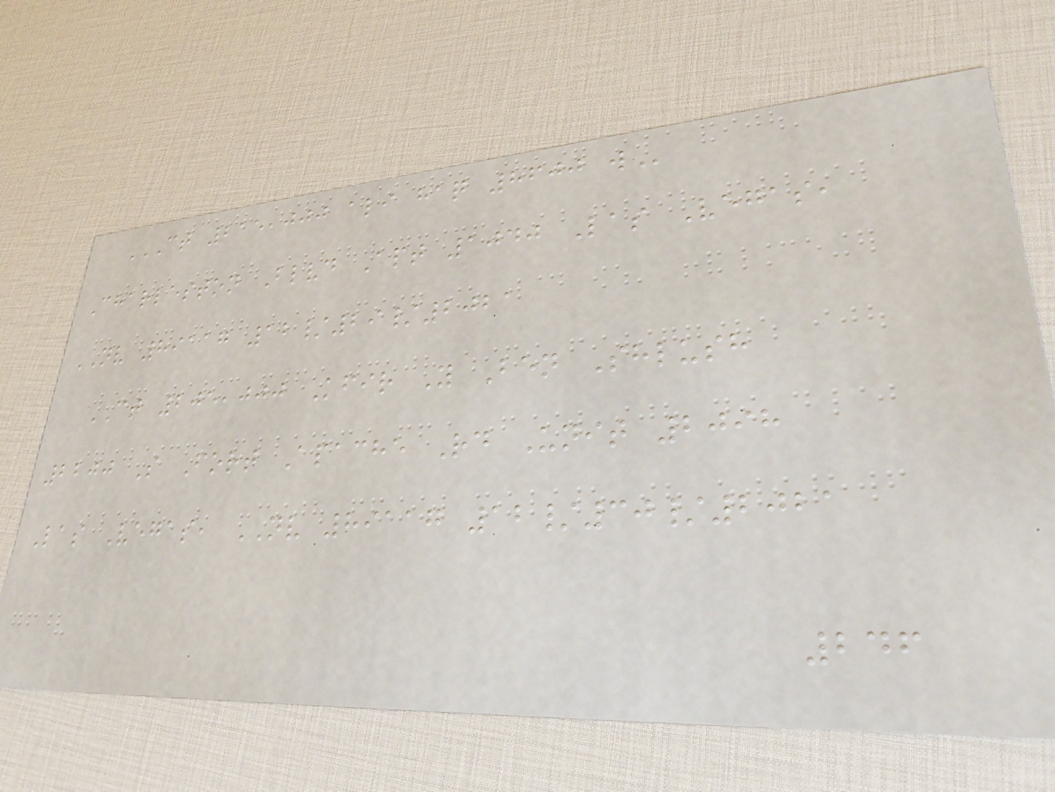CT 215,000 ALI HAQ 8600 W
Charleston Blvd Apt 1040 Las Vegas,
NV 89117 12/29/2021
CT 205,000 Kfir Y Ben Shlush
2200 S Fort Apache Rd Unit 2098
Las Vegas, NV 89117 12/30/2021
246
